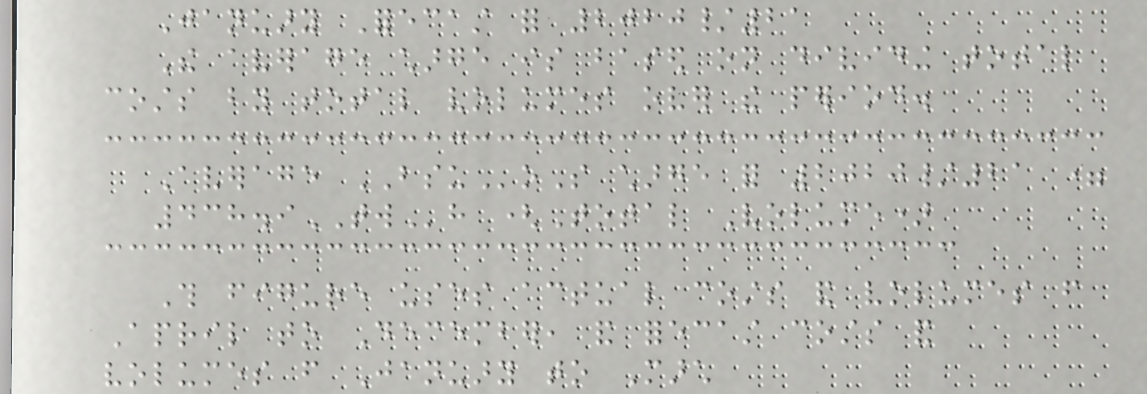January Forecast for 2020/21
The average charge is based on dividing total
costs by total volumes over the period.
Average BSUoS charge for 2020/21 =
438.9TWh (Total Volume)
This figure uses actual costs and volumes from
April to December, and forecast costs and
volumes from January to March
